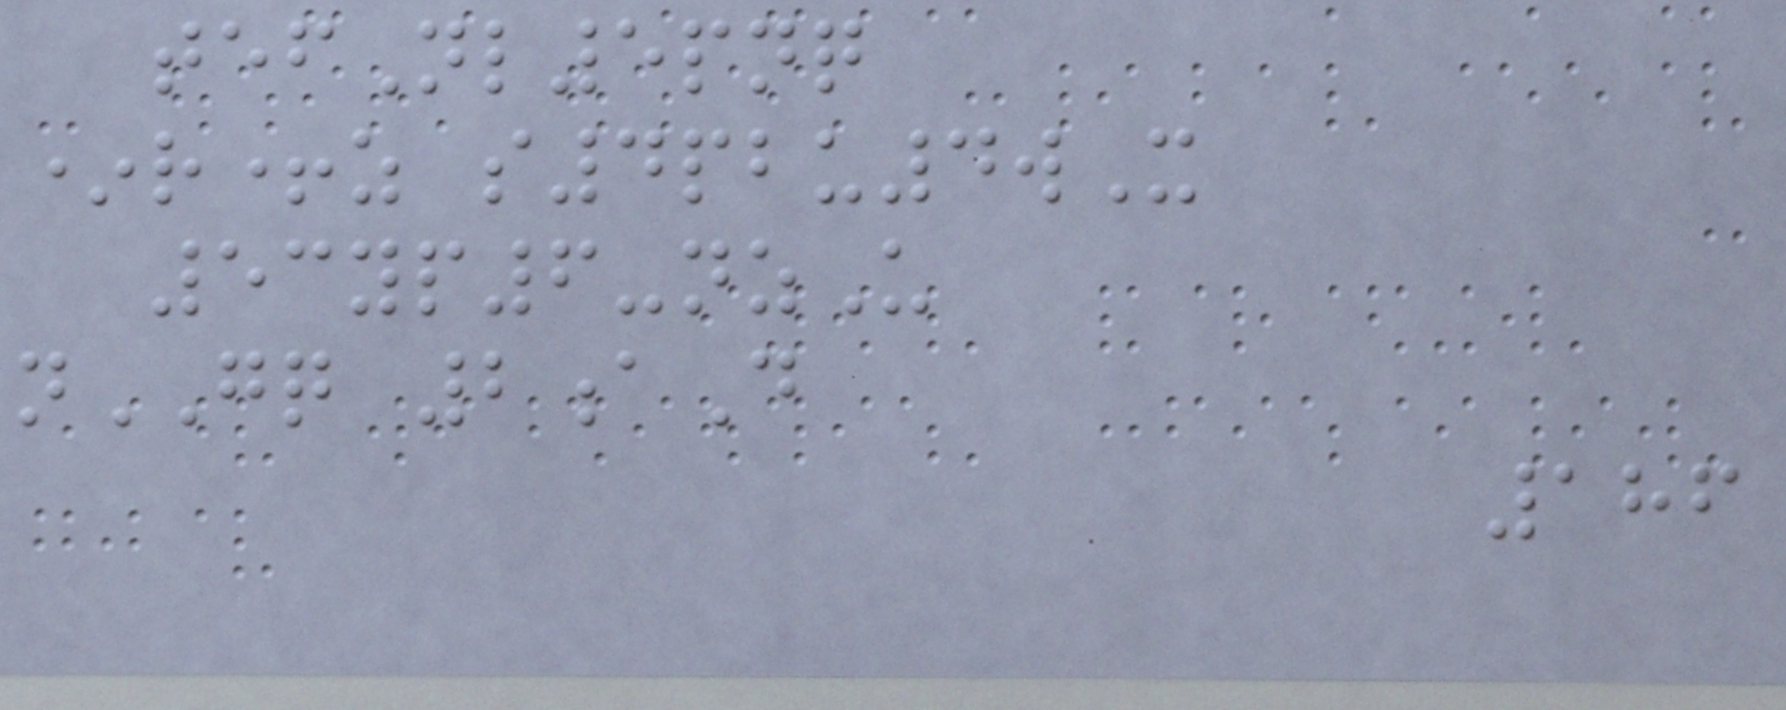tefNl5pnq
*r+z s4pbu4wX
53yp6-nzU
nGQ 2aD
186
